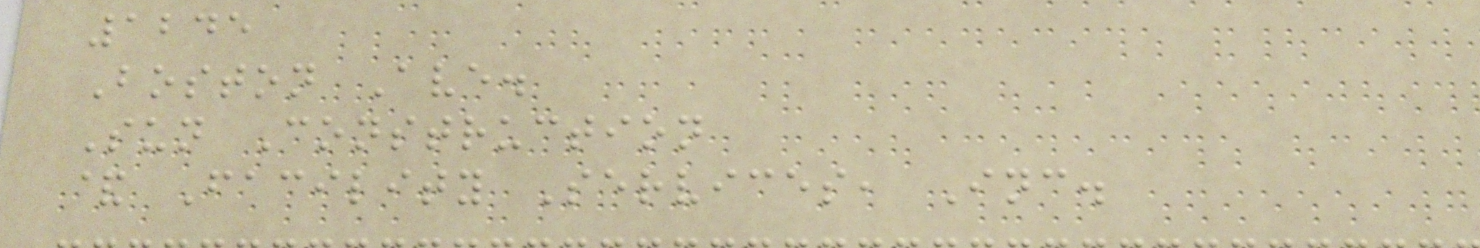1245
Boston Ave.
Sun Construction
& Facility Services, Inc.
